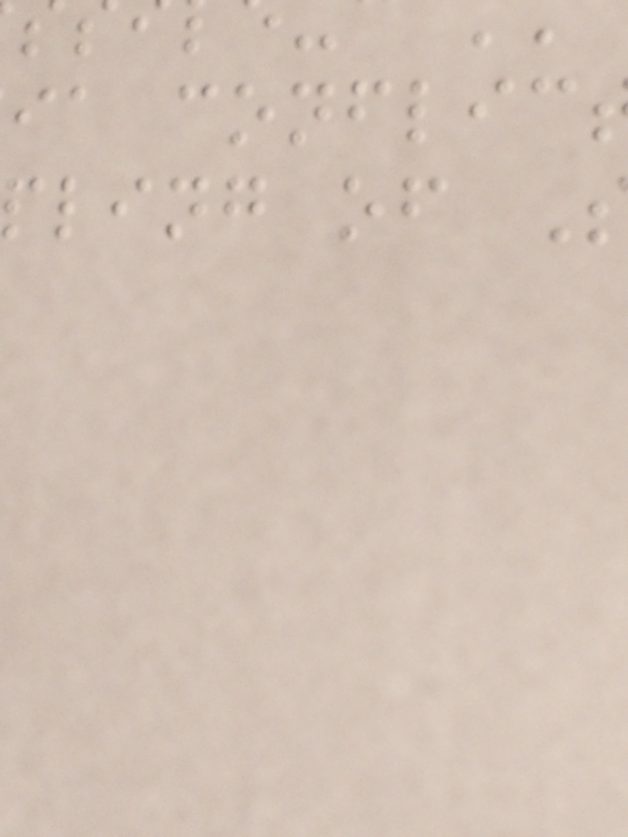ia conflic
ling of
